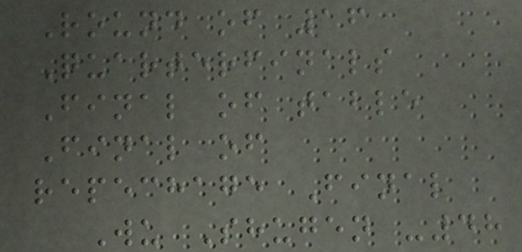Round of 16
Quarterfinals
Final of table
Final of
repechage Final
Wu Shugen -48
